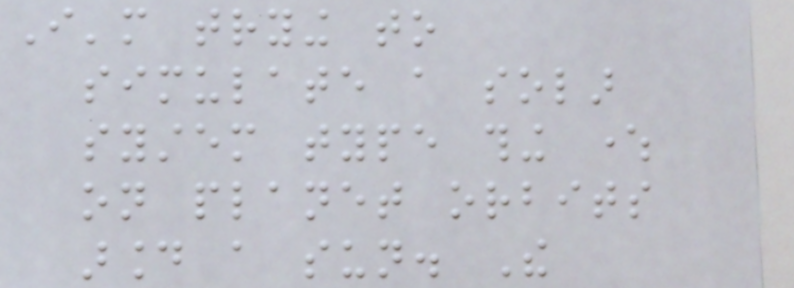I'm trying to
simulate a solar
system type thing where
on planet orbits
around a sun. The
